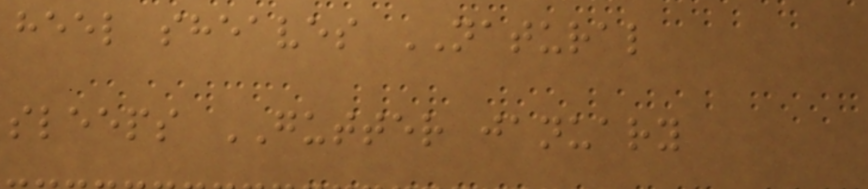heel sheaves NATURAL
sleeps GUTTER january
